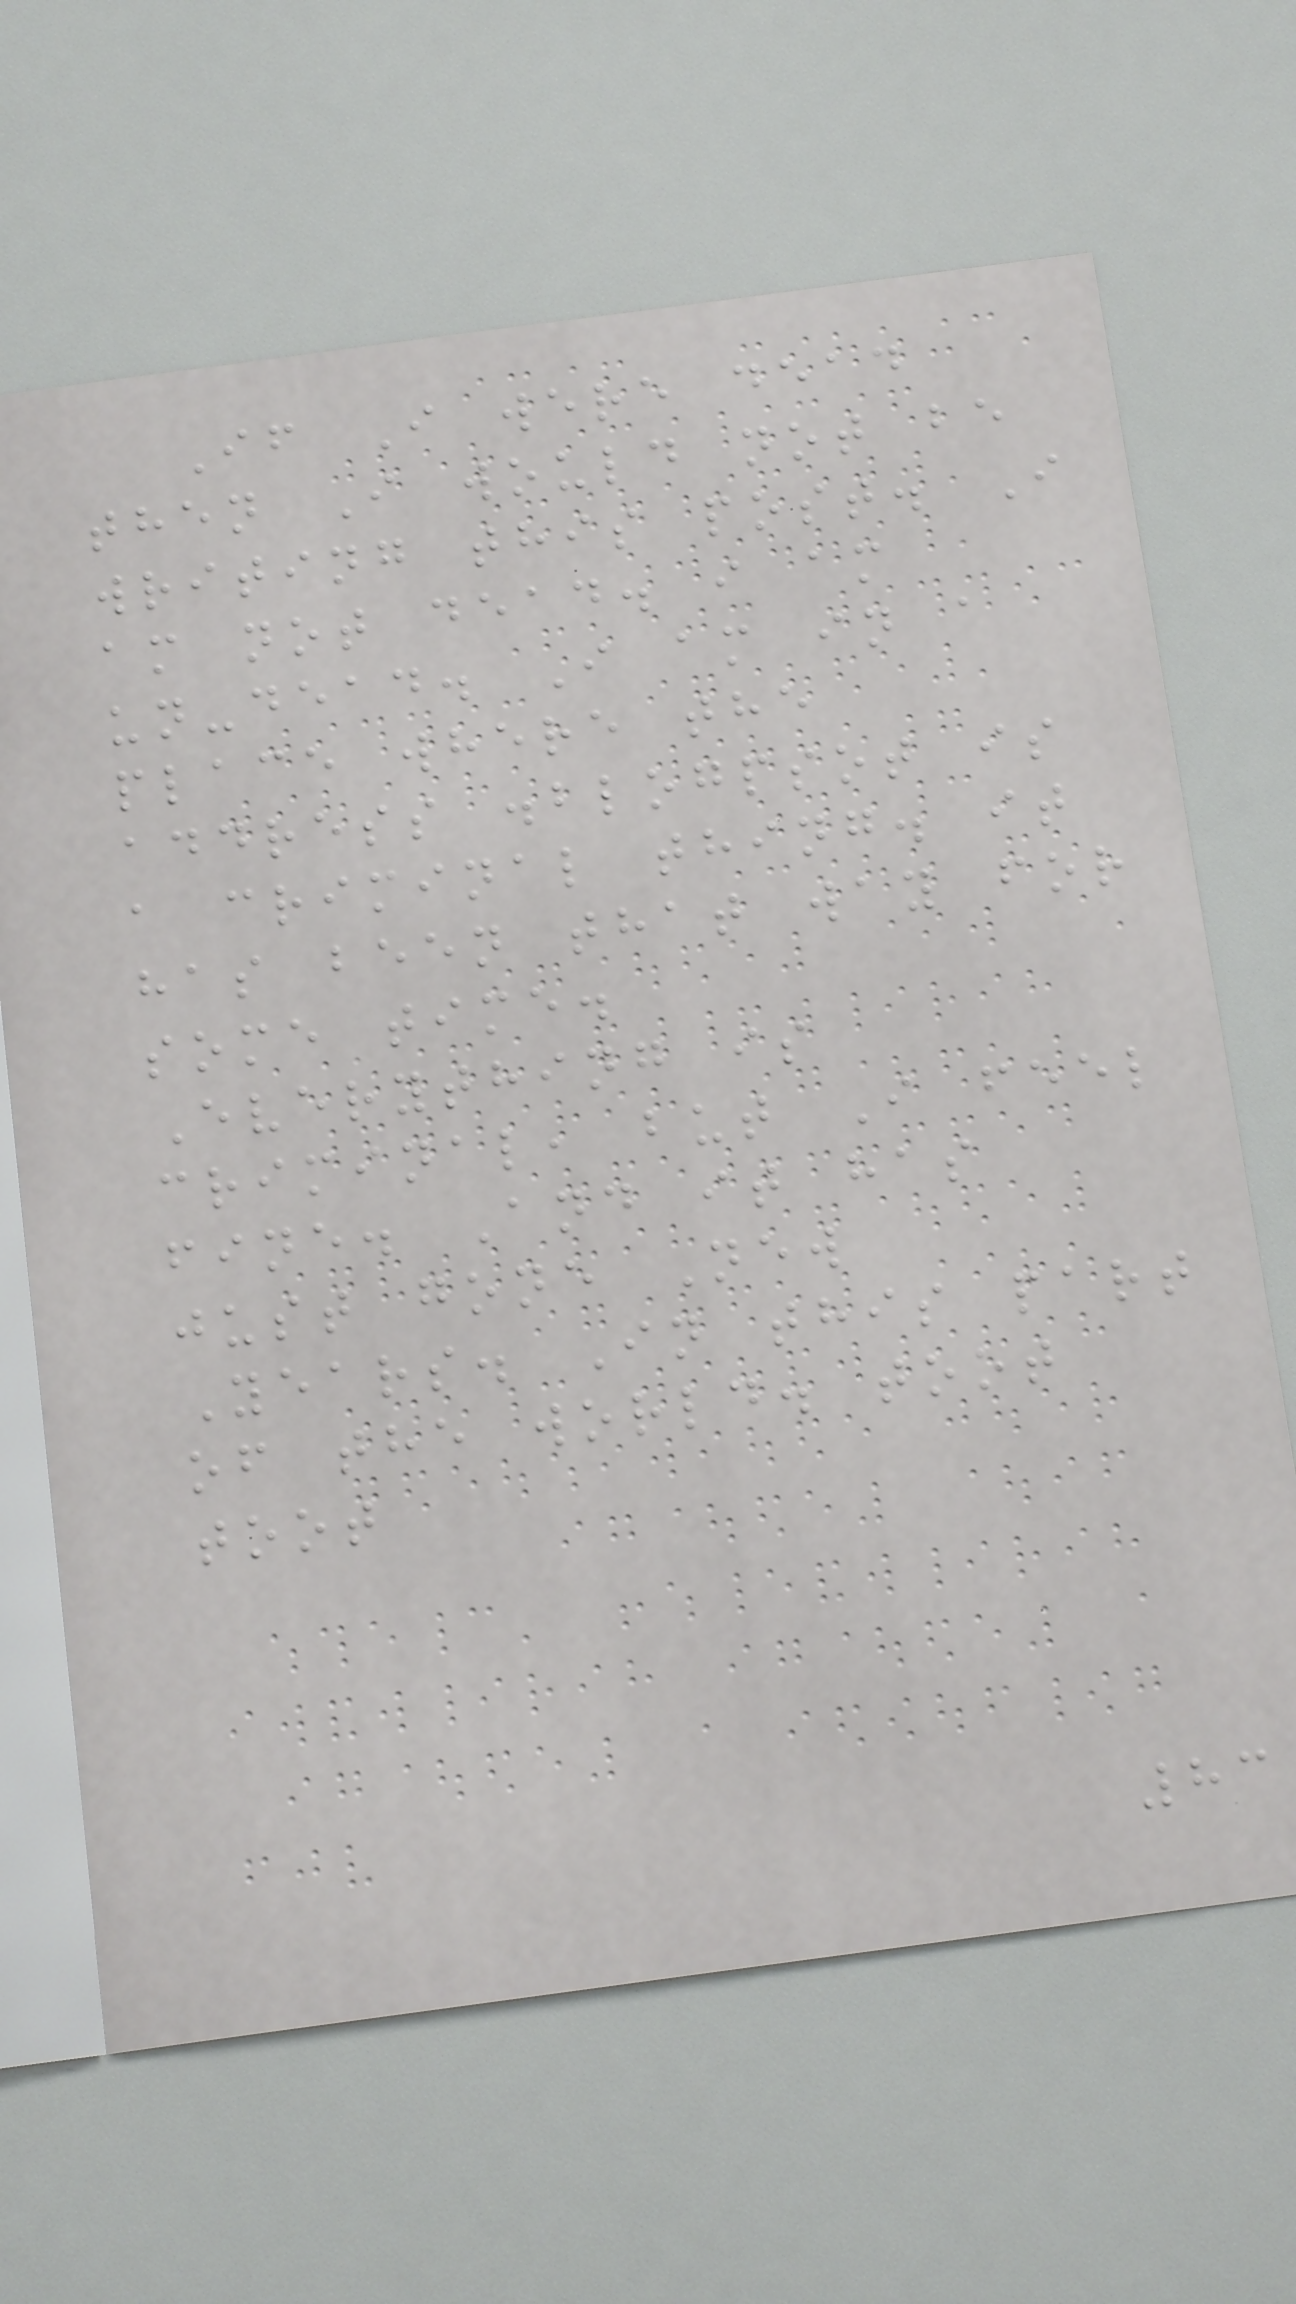If I were dead
then I would not be
writing this post. I
am not dead. i am
un-dead. I am in a
place where the
address .blogpsot is
a criminal thing. it
has been that way for
some time.
Everything is
criminal, but I feel
fine. And it has
just gone New
Years. In this part
of the world. toot
toot
83
